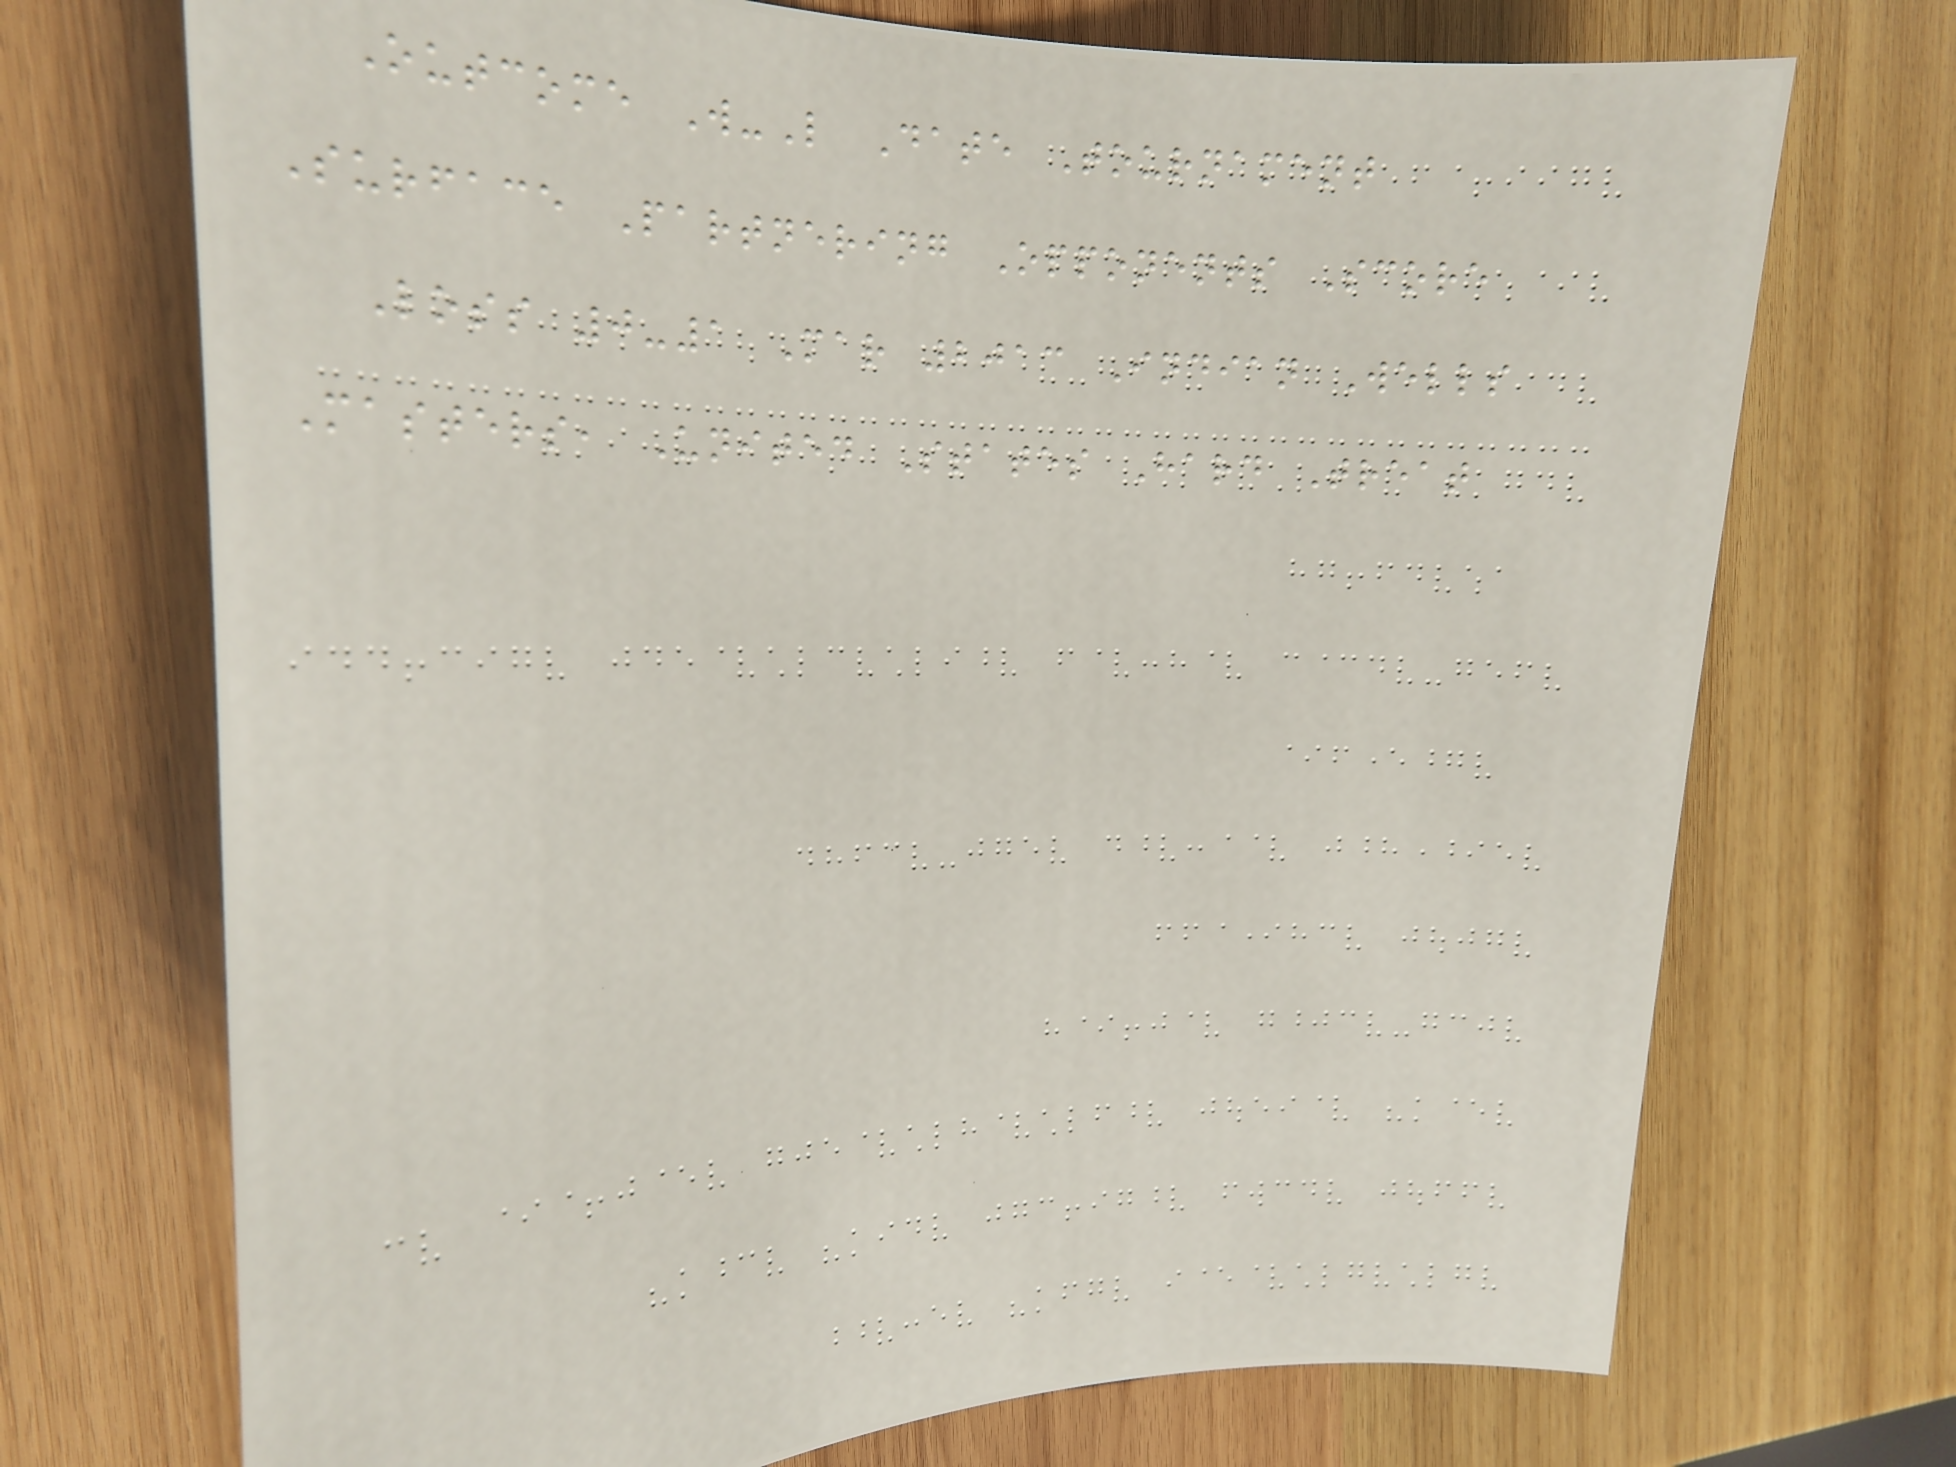Outcome W-L Date Tournament
Surface Partnering Opponents Score
Loss 0-1 Mar 2013 Indian Wells
Masters, United States Hard Treat
